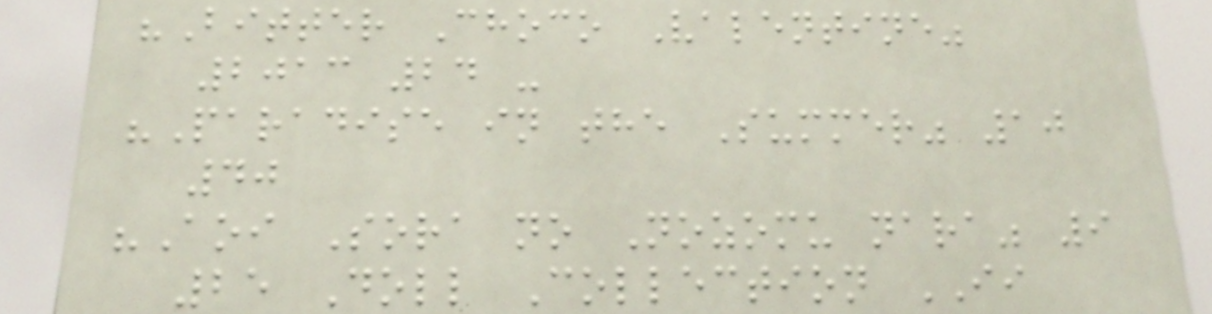"Bitter Choco Valentine"
2013 24 -
"Paradise in the Summer" 10
40
"Aoi Sora no Nozomu nara" 9
25 Doll Collection II
